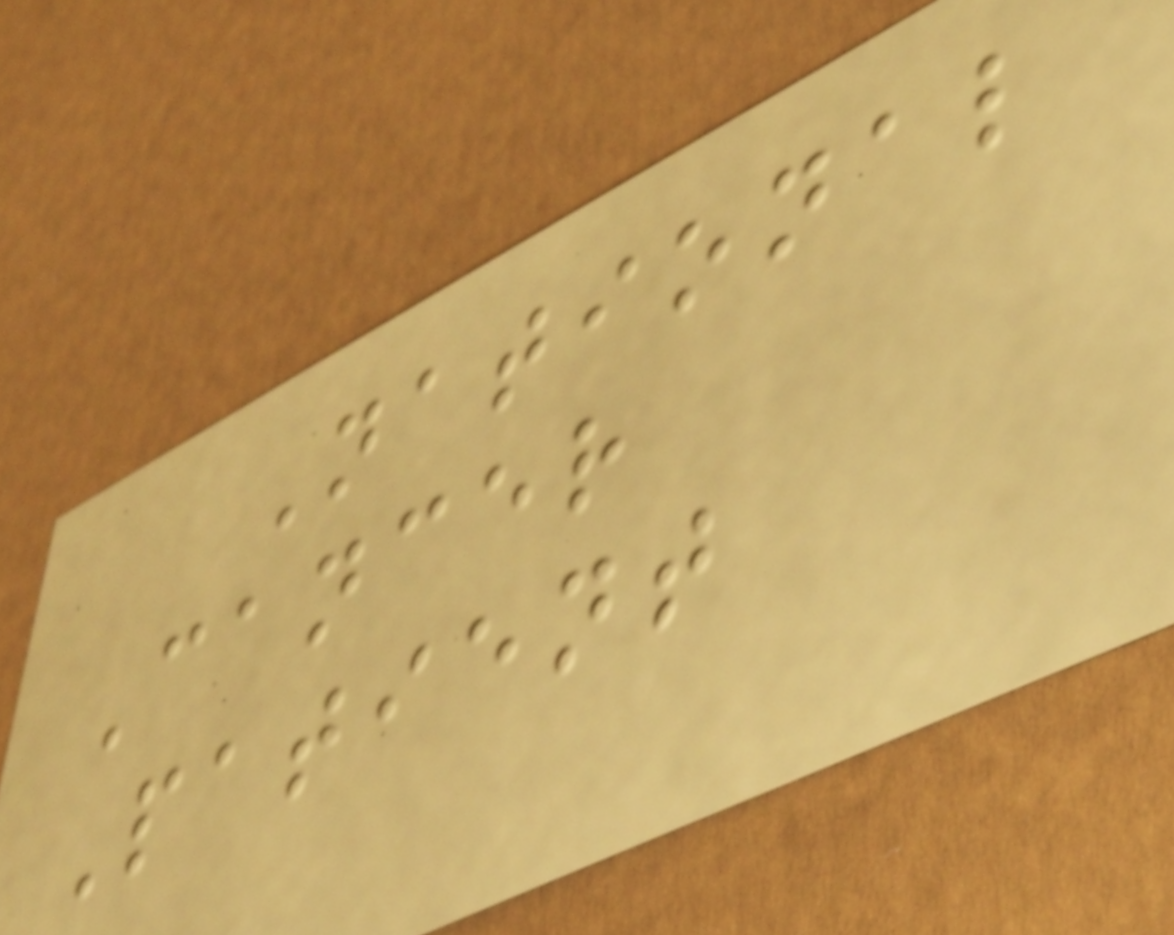National
Cancer
Patient
